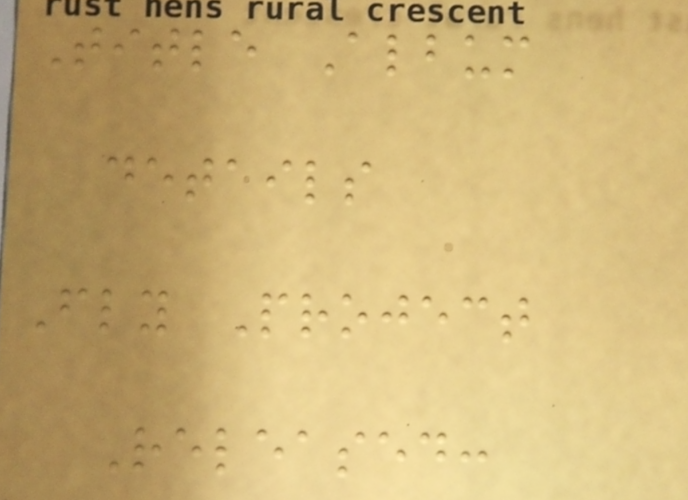Title Album
details
Fly Project
Released:
